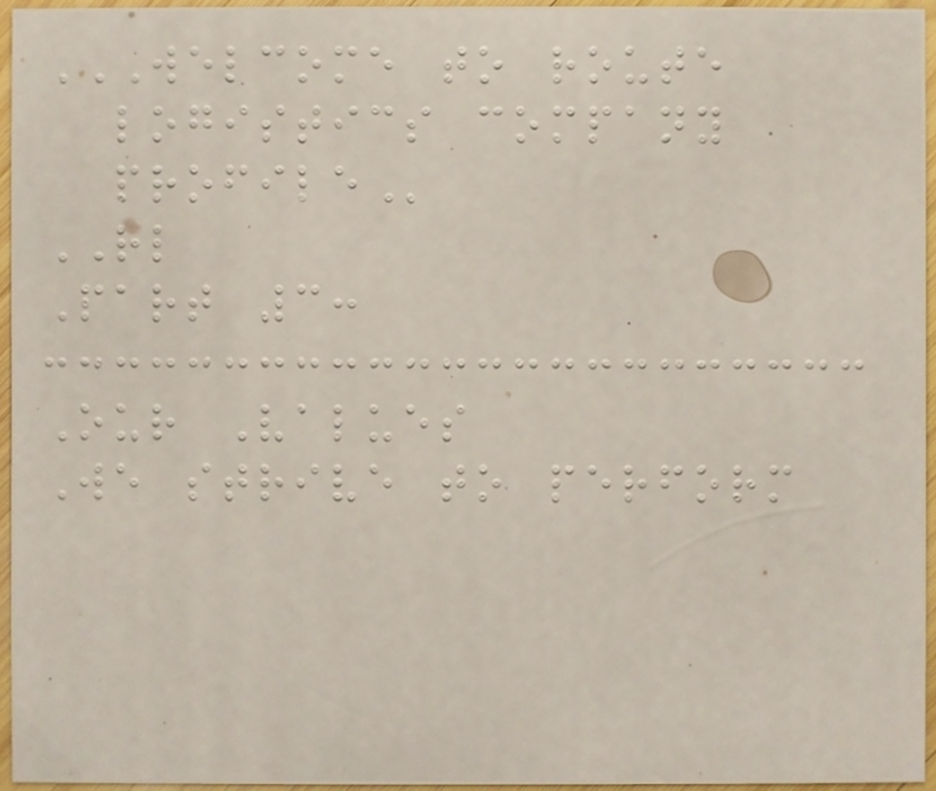WELCOME TO ROUTE
LOGISTICS COMPANY
PROFILE
RL
Part 3:
Our Values
We strive to perform
